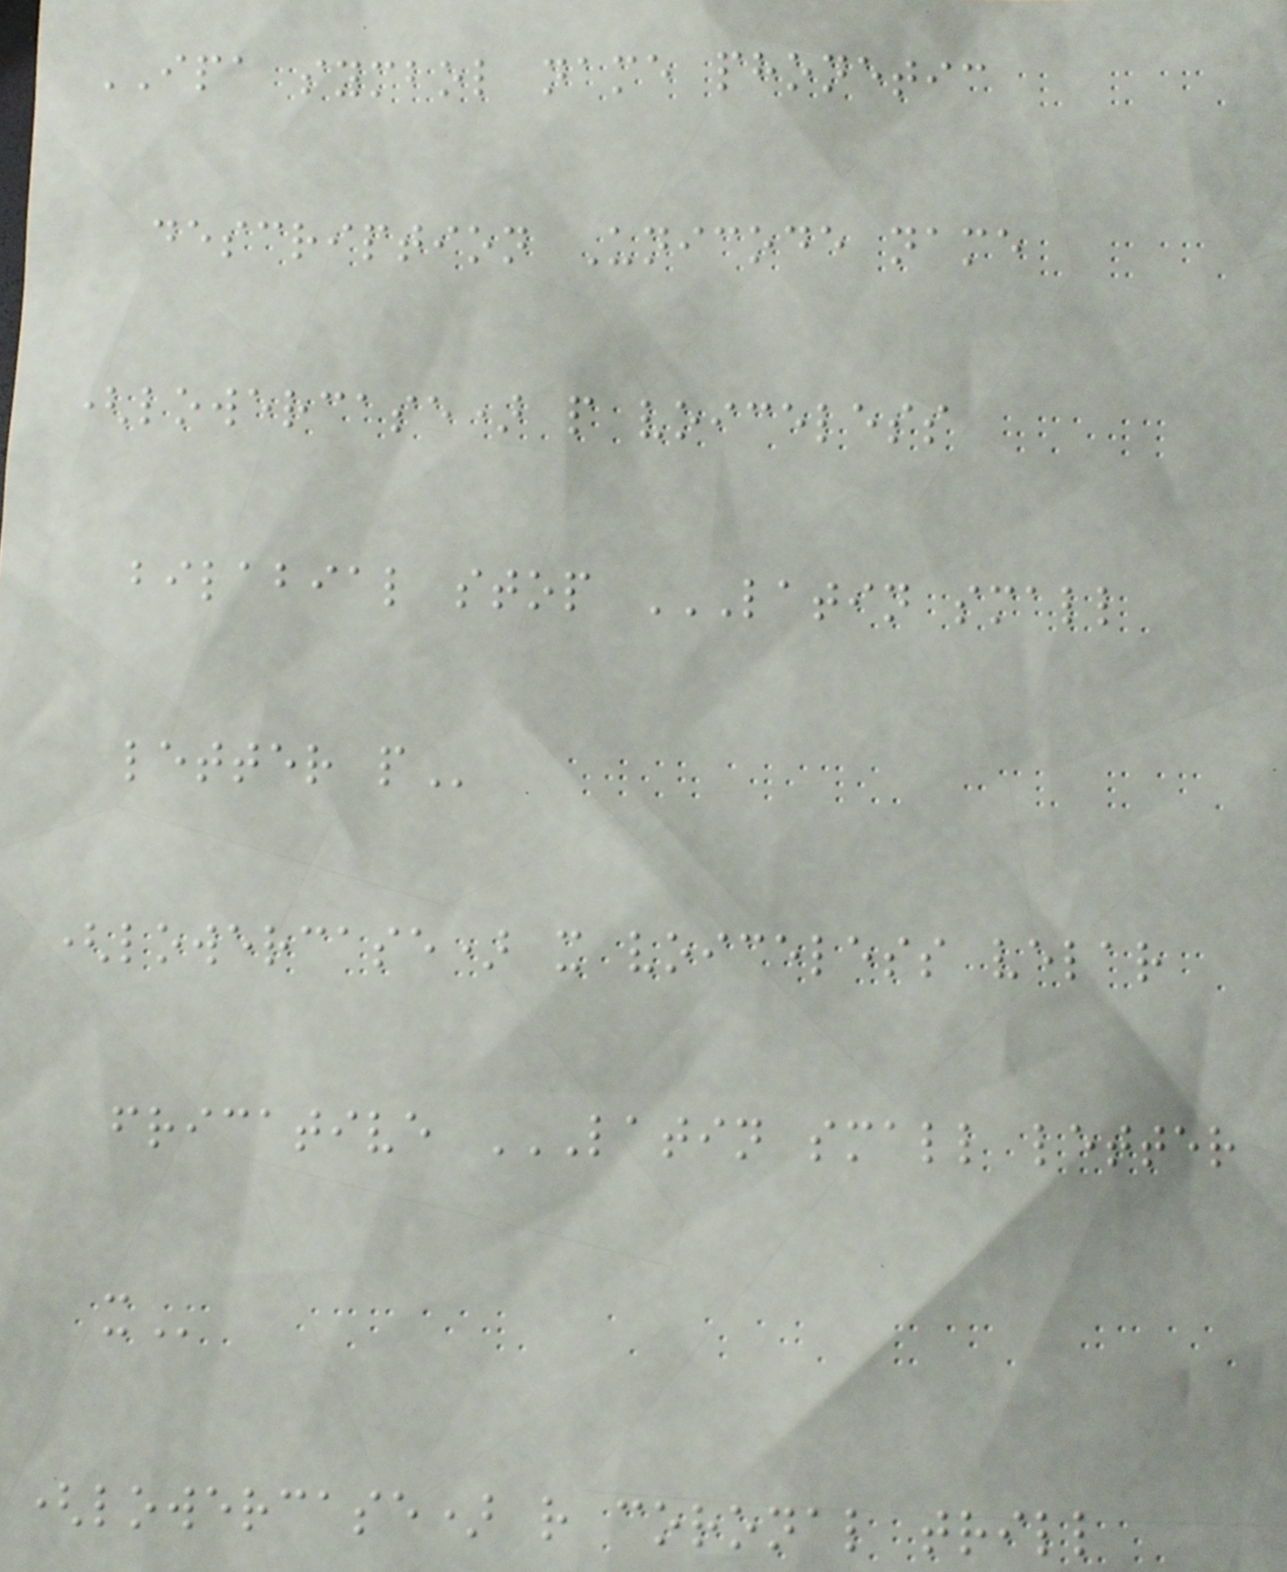IPA symbol name phonetic
description Unicode name
(lowercase) p voiceless
bilabial stop LATIN SMALL
LETTER P
(lowercase) x voiceless velar
fricative LATIN SMALL LETTER
X
(lowercase) r coronal trill
